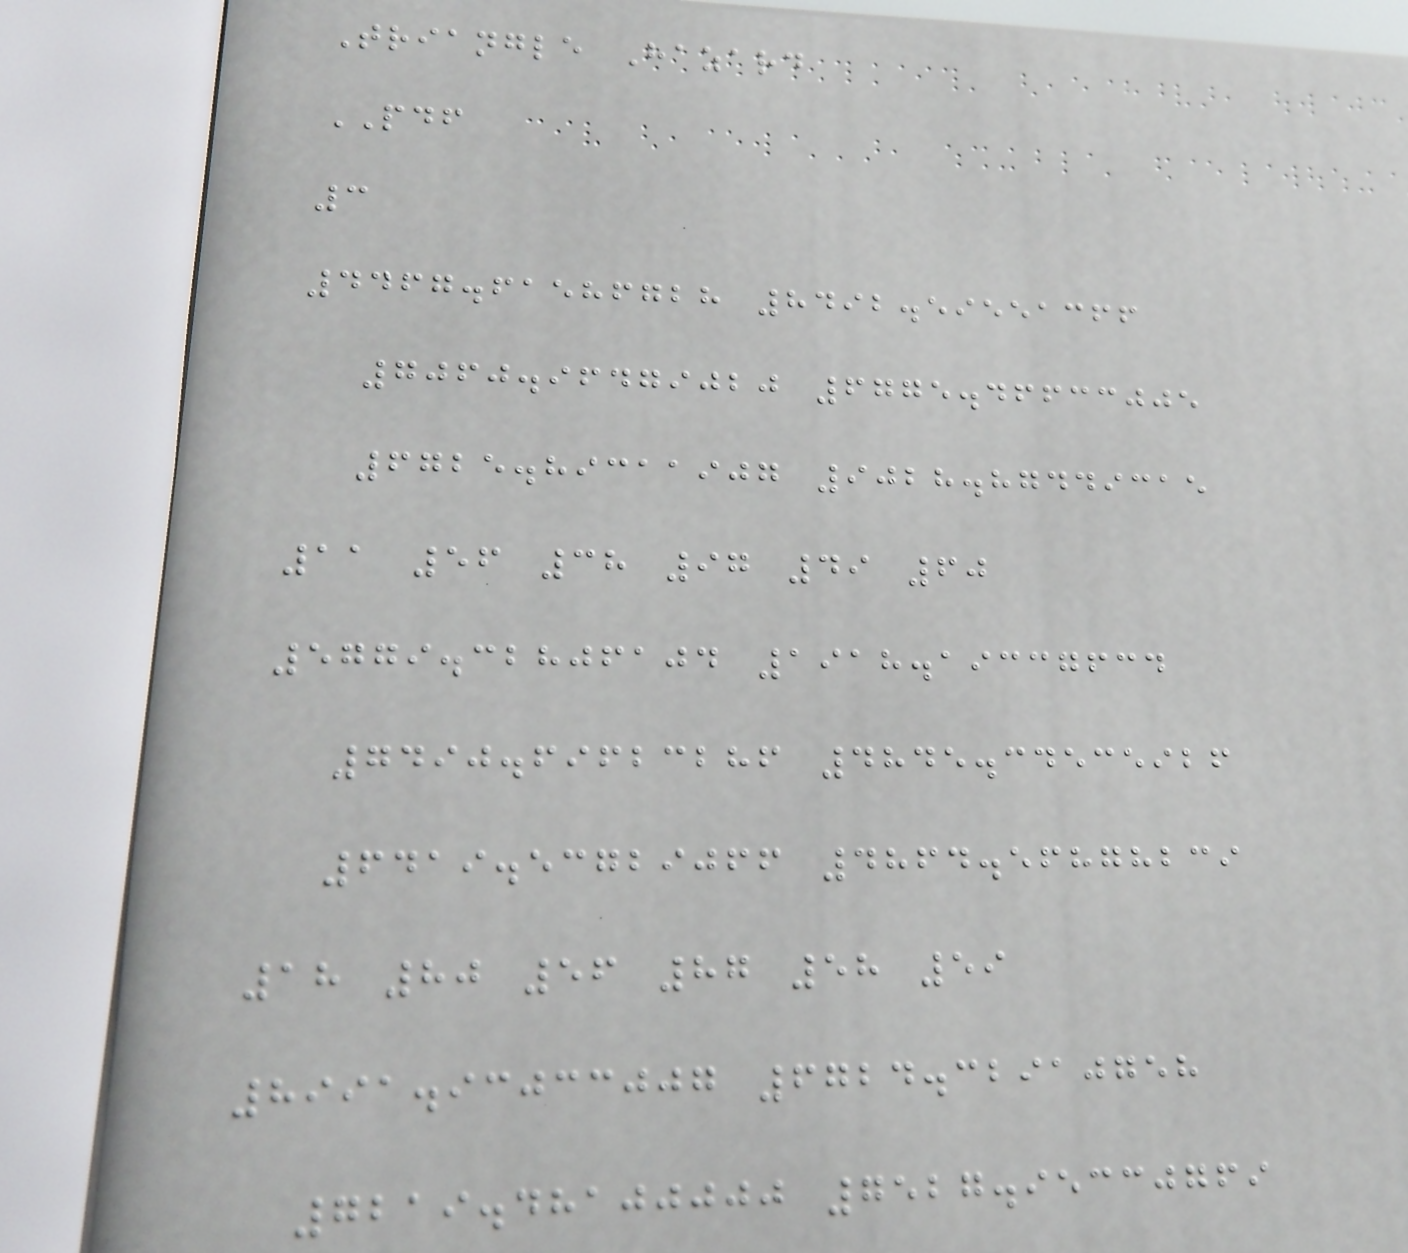Triangle Hazard
PDF
3
4467.61586728 8492.59551366
7060.96479020 6775.46633005
6725.89311907 9028.87449315
11 56 38 97 49 60
5779.32806104 1918.19337634
7490.69623286 4845.34535926
6419.53729066 4864.56878239
18 80 56 87 58 59
8991.93033007 6724.32910758
7219.48100000 7527.95330769
